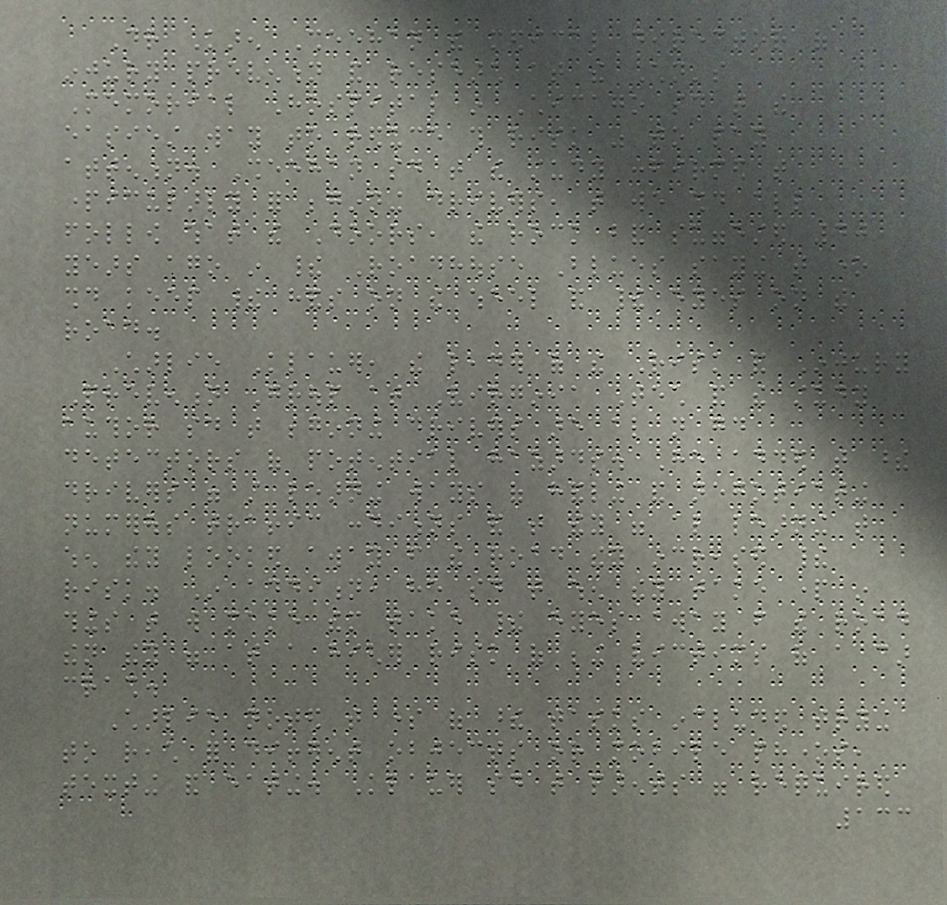Dr Karen Sheehan the medical director of
injury prevention and research at the Children's
Memorial Hospital in Chicago said that the
easiest way to reduce this risk was to pay
attention. Sheehan said that the study confirmed that
particularly for beginning drivers, that we should all
follow what the Doors, the rock band suggested 40
years ago in their Roadhouse Blues saying that one
should keep their hands on the wheel and their eyes on the
road.
Charlie Klauer, the leader of the Risk and Injury
Prevention Group at Virginia Tech and the study
author said that beginning drivers are also not good
detectors of potential hazards. He added that these
drivers were still learning ways of handling and negotiating
numerous traffic conditions and that they were also learning that
when they looked away from the road they increased their
risk. In addition, he said that when they take part in
things that will make them take their eyes away from the road
then they were at a higher risk of being victims of a car
crash.
Charlie noted that some of these tasks included trying
to reach for different objects or mobile phones,
texting and eating. Klauer said that parents were required
133
